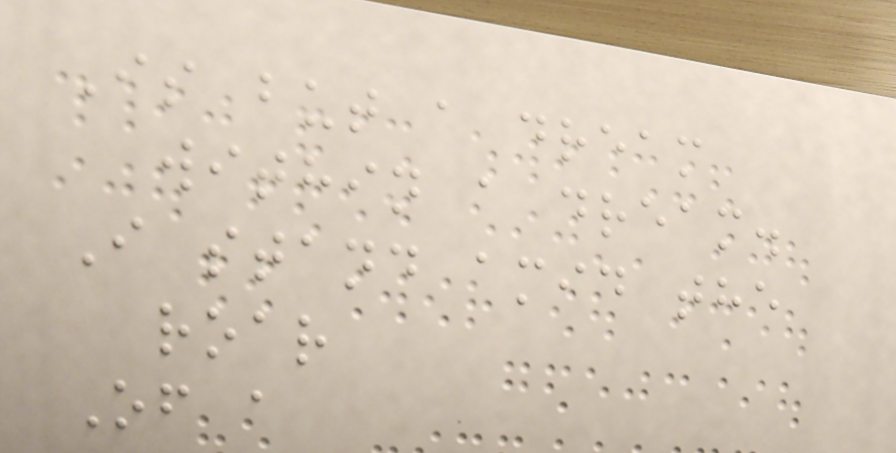Is but a dream
within a dream.
I stand amid the
roar
Of a
